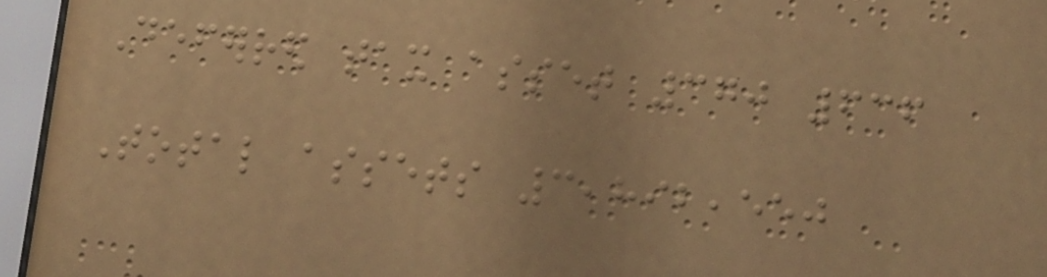Deferred tax asset 370 636
Total assets 3,892,550
